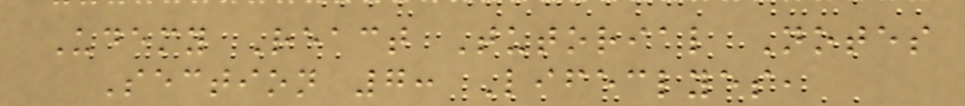Udemy React Tutorial Notes
Section 7: Lifeclyes,
